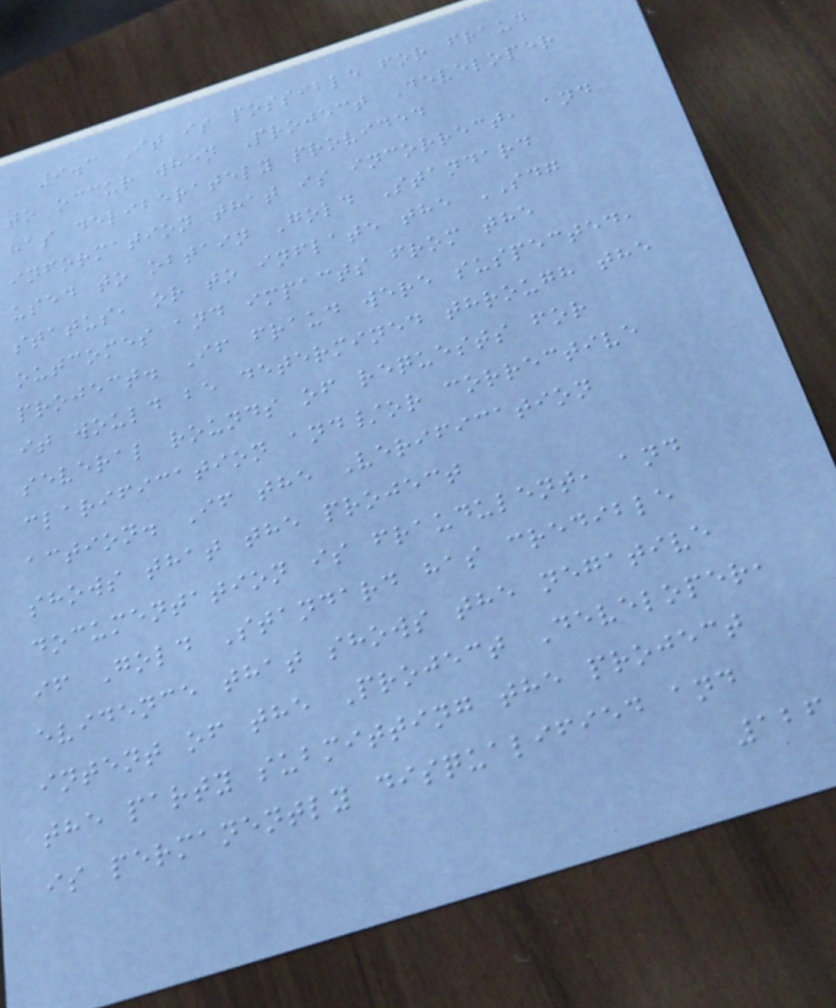9.3 It is possible for fraud
to occur when Project Developer
has deliberately provided
information that is incorrect, and
used to obtain Gold Standard
status, or to inflate the SDG
outcomes and impacts from the
project. If fraud were suspected,
it would be determined through the
several rounds of requests for
clarification and/or corrective
action. If the Verification
shows that the project
documentation is fraudulent, and
if Gold Standard has credible
evidence that shows the negative
intent of the Project Developer,
the party submitting the project
is permanently disqualified and
126
